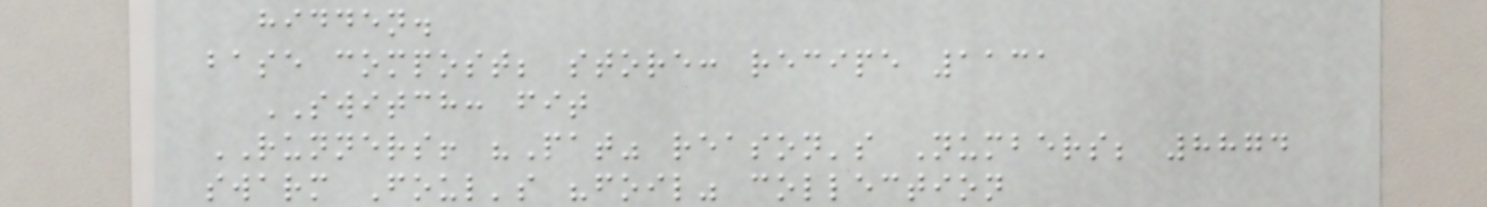hidden.
base compost; store: recipe 1131
SWITCH: fit
RUNNERS! "Pat" reason's Numbers; 8874
swarm Foul's "foil" collection
